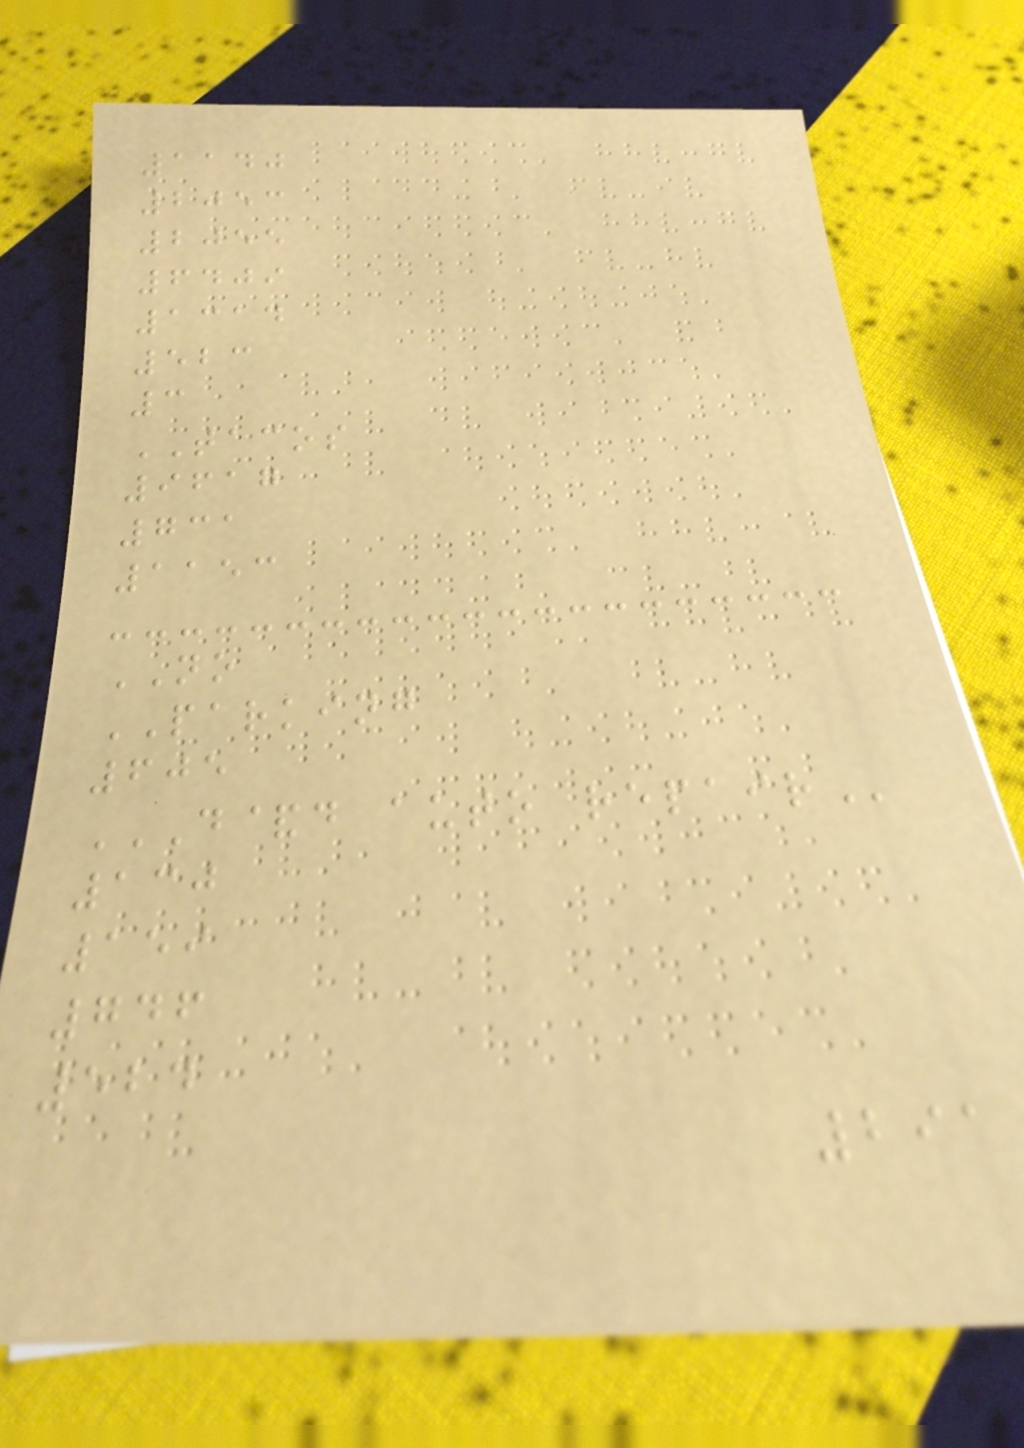1140
2053
2055
6409
1314
523
3
TACOS
9617
731
1153
NO
PARKING
605
D&D AUTO REPAIR
130
159
746
524
291
